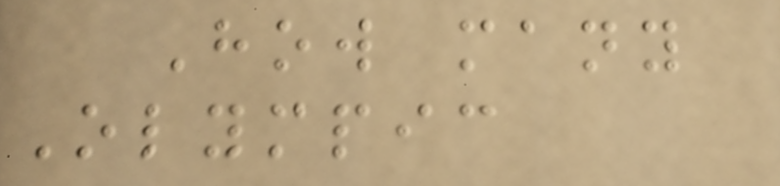How many
Olympic
